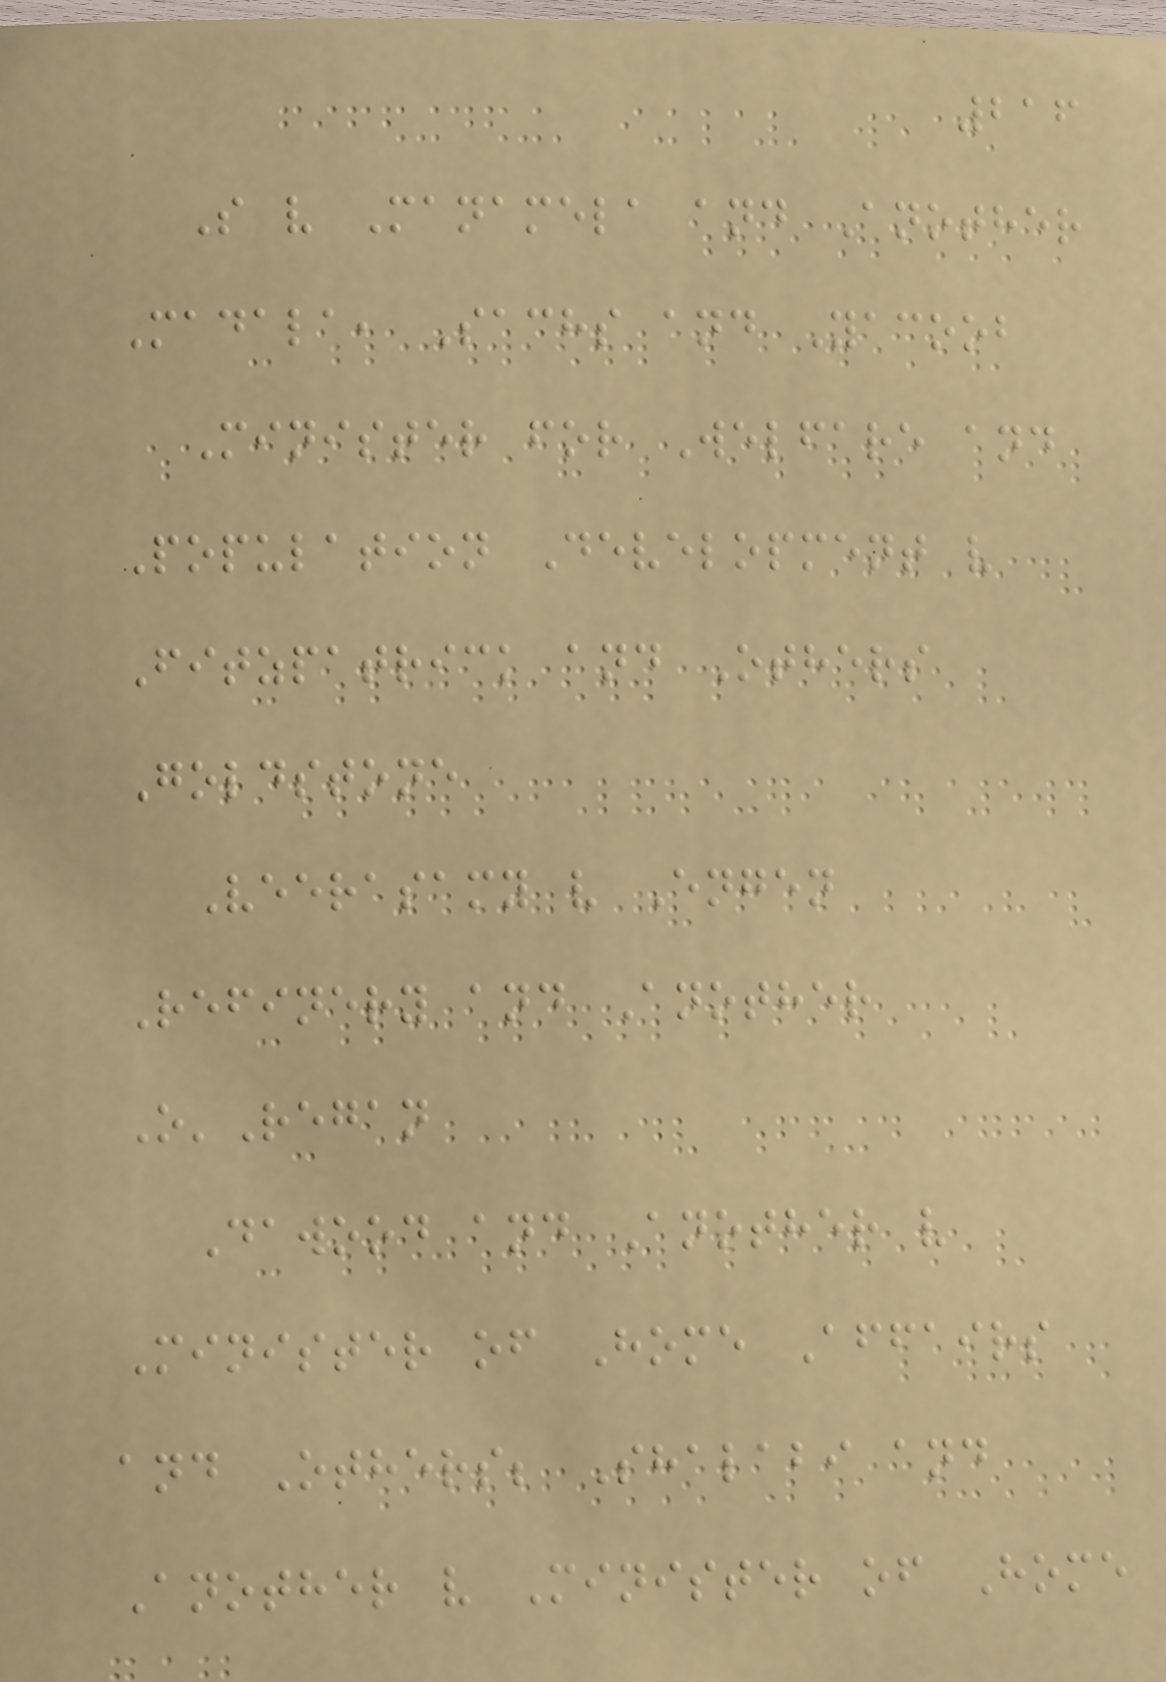216
S v Manamela and Another
Madala, Sachs and Yacoob
Minister for Welfare and
Population Development v
Fitzpatrick and Others
Goldstone
Veerasamy v Engen
Refinery and Another
O'Regan
Dawood and Another v
Minister of Home Affairs
and Others; Shalabi and
Another v Minister of Home
